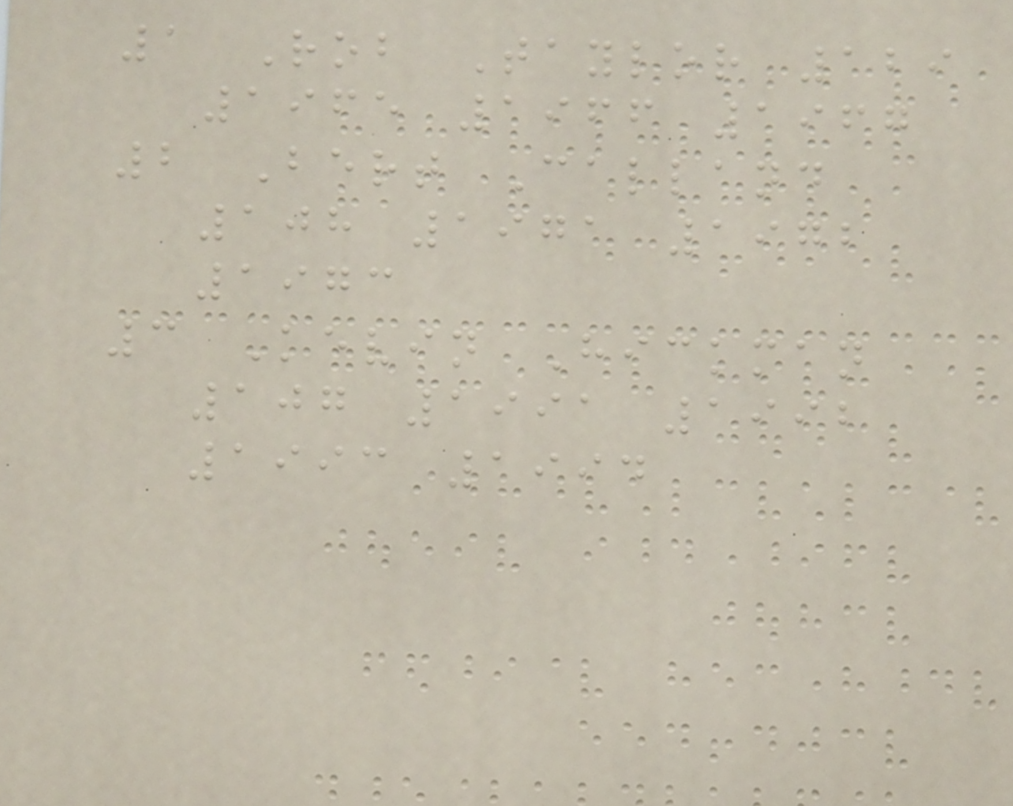1 Rob Taylor 129
1965 1966 1967
2 Bert Calland
108 1971 1972
1973
3 Kevin Hickman
107 1991 1992
1993 1994
